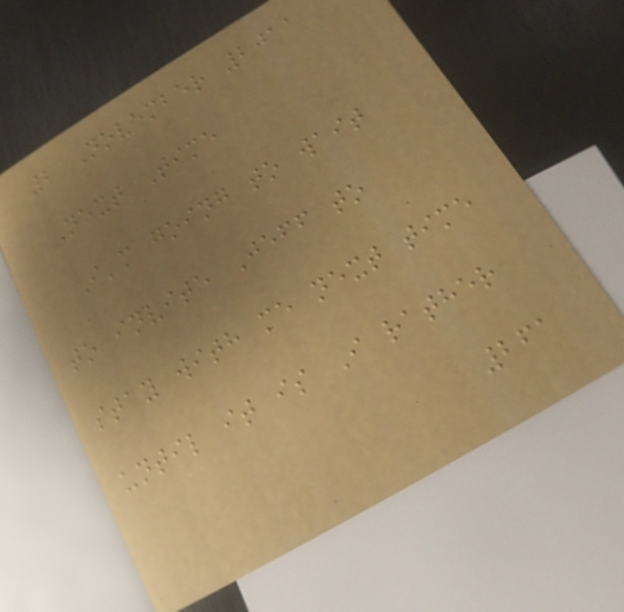2 November 2011
Next Time
I'm going to wait
to invite Jeff to
stay with me next time
until it is I rather
261
